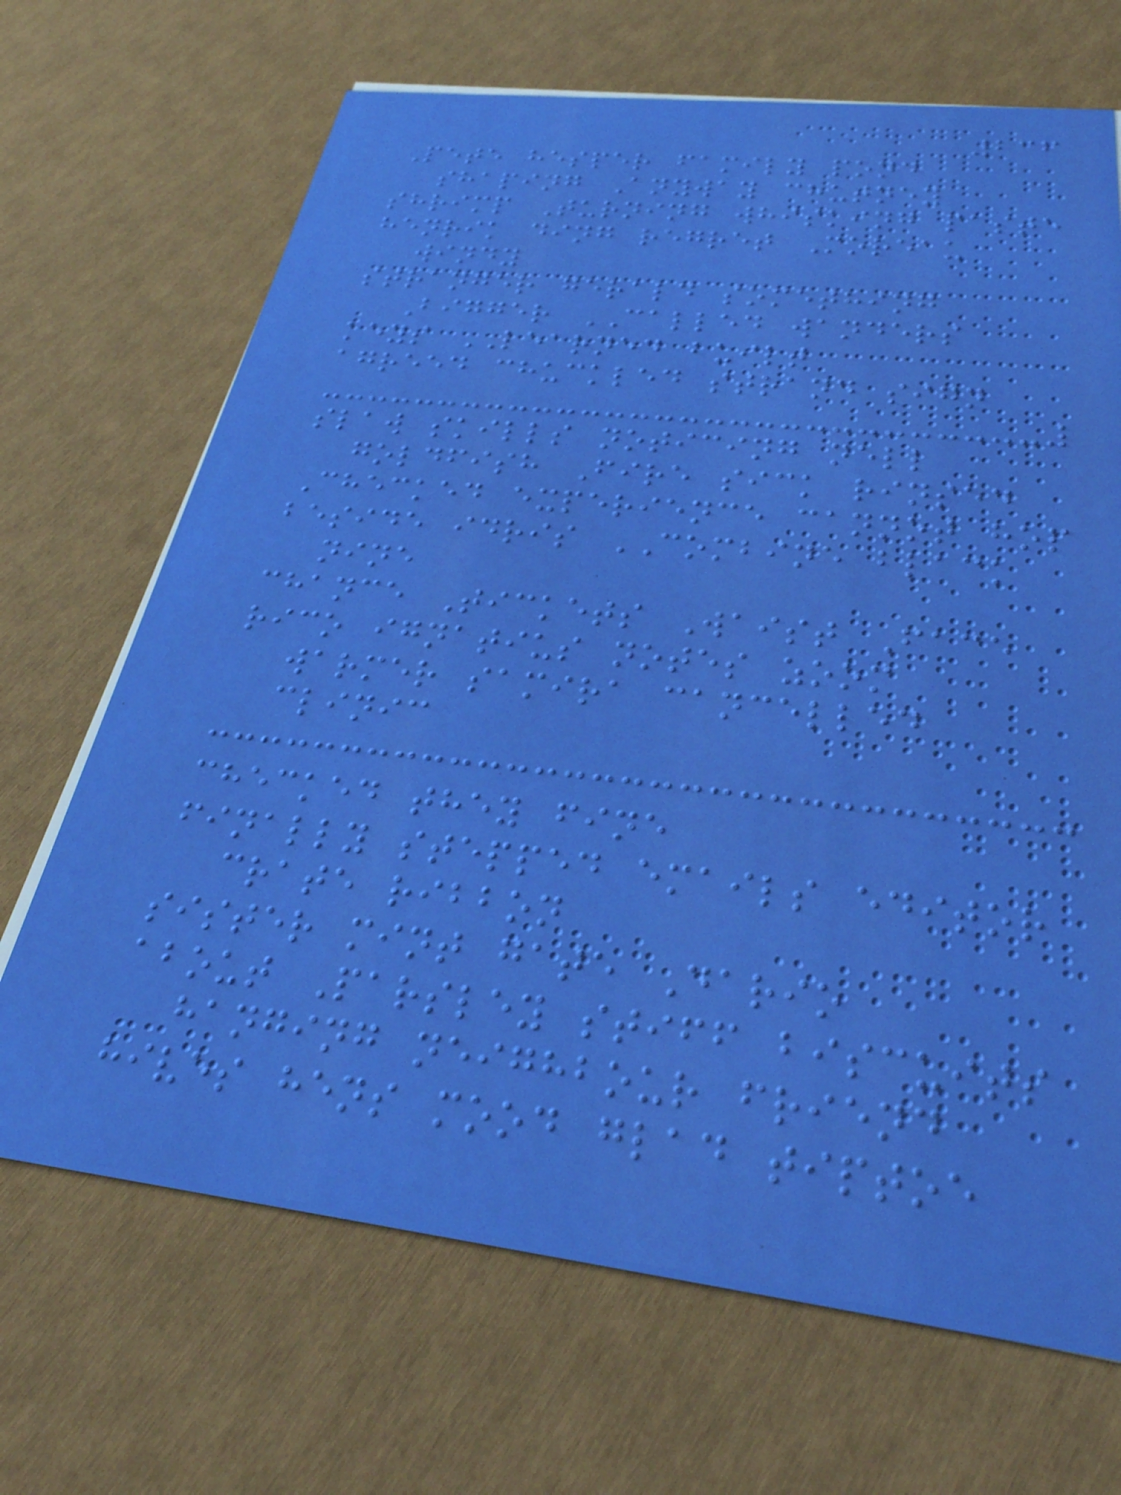236
Pete hesper family pond
shaping Anyway chutney
shrimp Turning whisking paste
henrik ding regret Moreau
windy
stranger gerald something
Bigger CALLED wanders
keys LEARNED built
agreed chuckled strand sign
slaw skills noticing nell
goldfish Fire sick rinsed
Checked experience cannot hop
beside idris COMBINE black
nine
chance Tickets Waist Face
rico ignatius notes zoom
warmer samira cancelled
clinic
checked they fine
finally stepped emails editor
crate ribbon
sister mint gate Dario
about Parsley stiff biscuits
hanging neighbour friend
hives hens mood glad tiptoe
